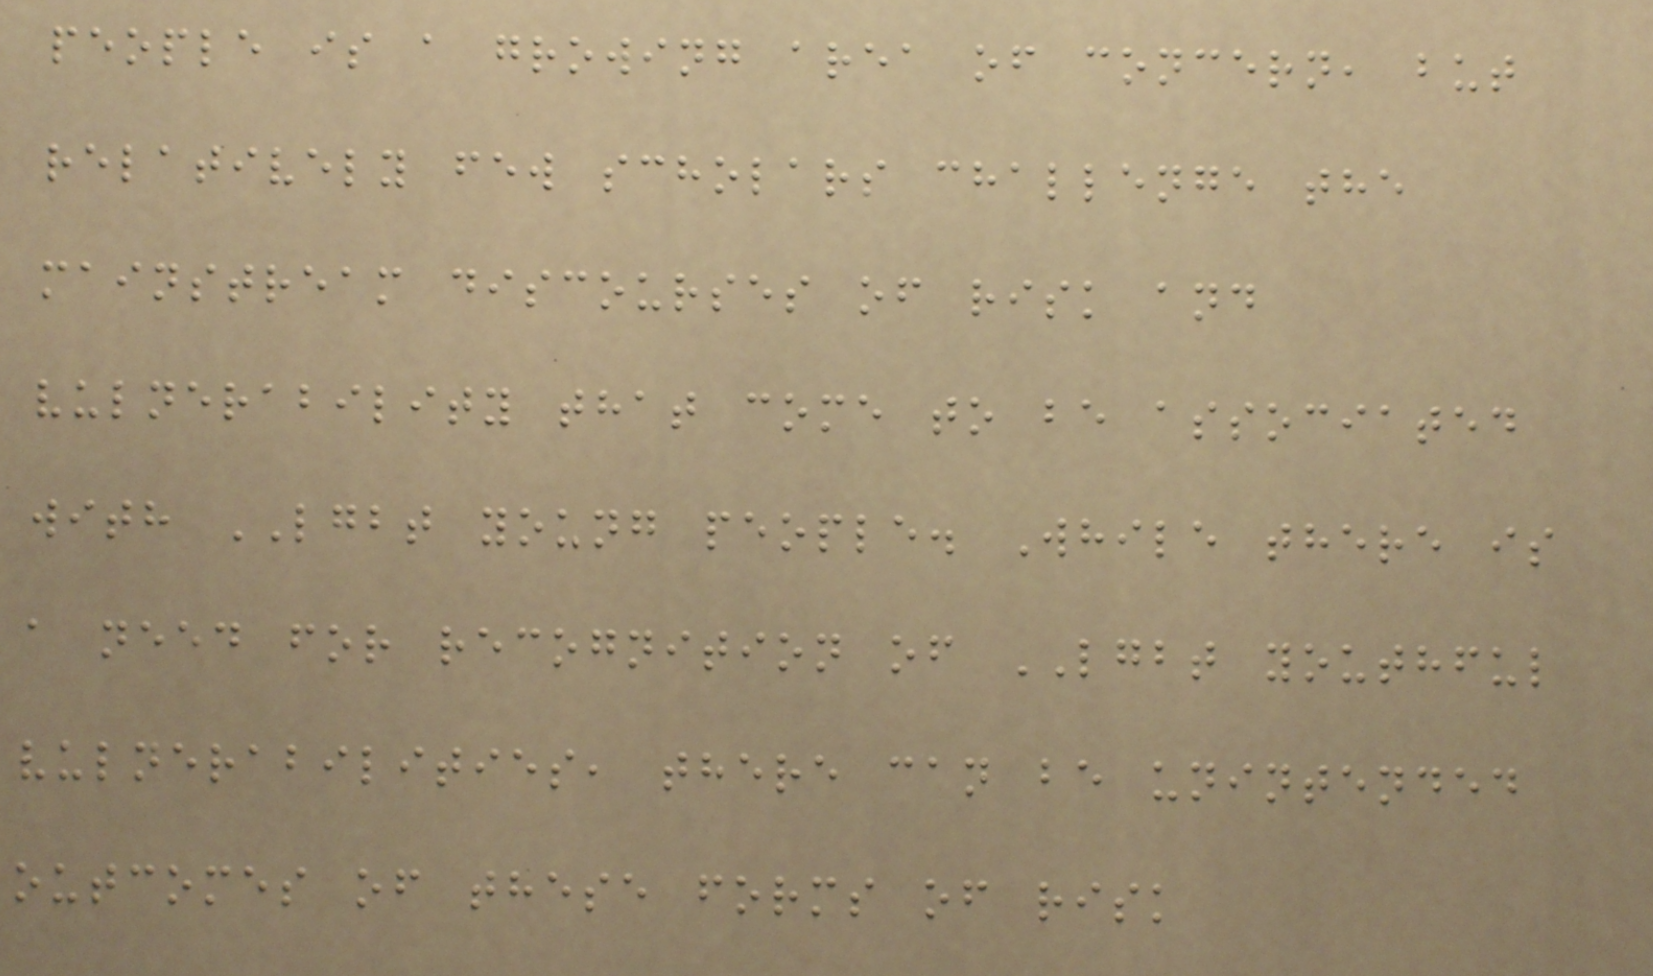people is a growing area of concern, but
relatively few scholars challenge the
mainstream discourses of risk and
vulnerability that come to be associated
with LGBT young people. While there is
a need for recognition of LGBT youthful
vulnerabilities, there can be unintended
outcomes of these forms of risk
